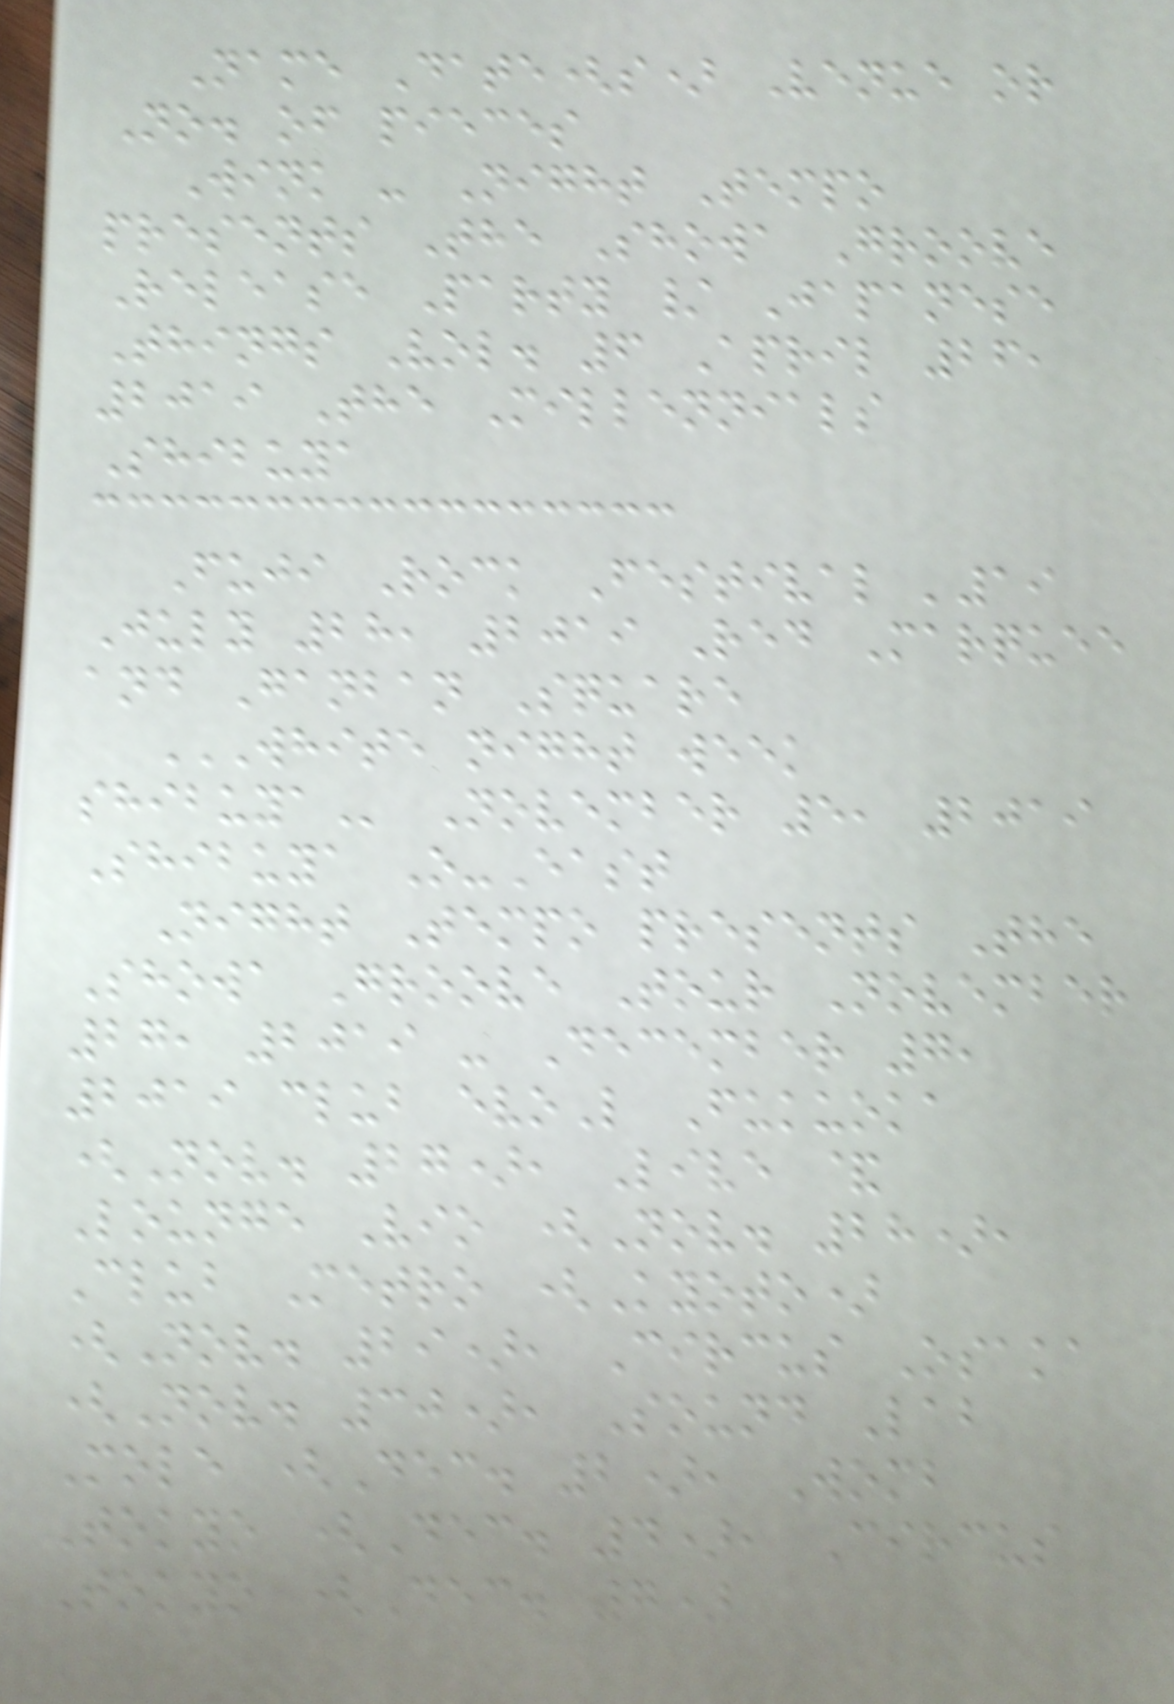Name Date(s) Venue or
No. of pieces
Wink - Night Tempo
presents The Showa Groove
Release Party / Japanese
Things Vol. 6 April 26,
2019 The Millennials
Shibuya
Fuji Rock Festival '19
July 28, 2019 Red Marquee
and Ganban Square
WHITE NIGHT WEEK
SHIBUYA November 5, 2019
Shibuya O-East
Night Tempo presents The
Showa Groove Tour November
27, 2019 - December 7,
2019 club evoL Fukuoka
(Nov. 27), Live &
Lounge Vio (Nov. 28),
Club Metro (Kyoto)
(Nov. 29), Circus Osaka
(Nov. 30), Sound Lab
Mole (Dec. 2), Womb
Tokyo (Dec. 4), Circus
Tokyo (Dec. 7)
